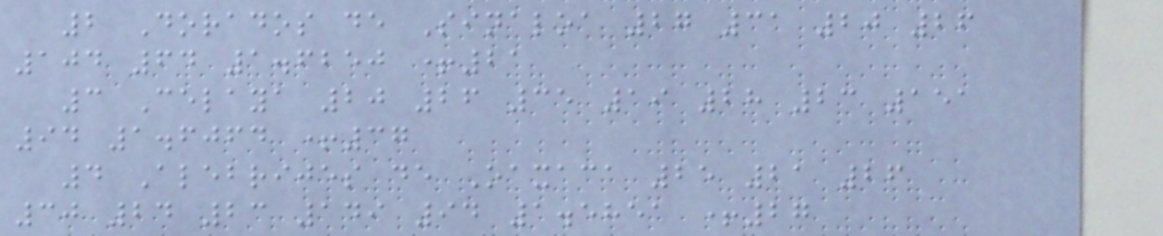2 Dorados de Sinaloa 27 31 20 26
104 64 1.6250 +21
3 Celaya 20 26 35 19 28 23 151
94 1.6064 +37
4 Alebrijes de Oaxaca 25 21 26
30 24 23 149 94 1.5851 +27
